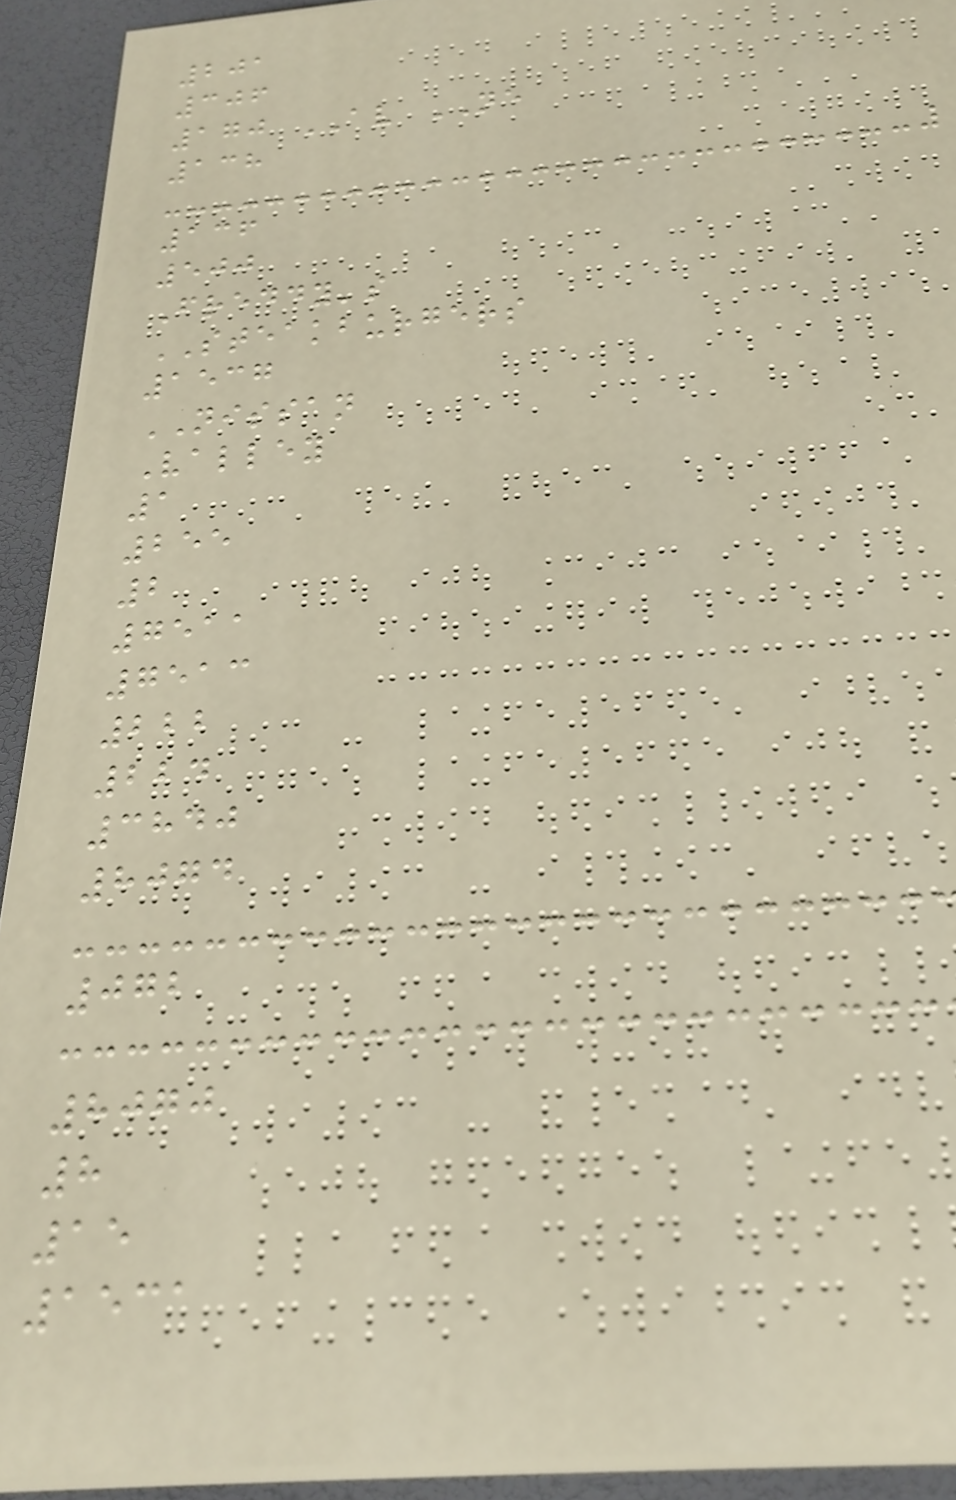201
306
170 AV NE
138
136
500
Freddy's
STEAKBURGERS
1537
NISSAN
Valley
1
255
2
7511
7513
222
224
3840
8074
072
8070
8
15
1531
